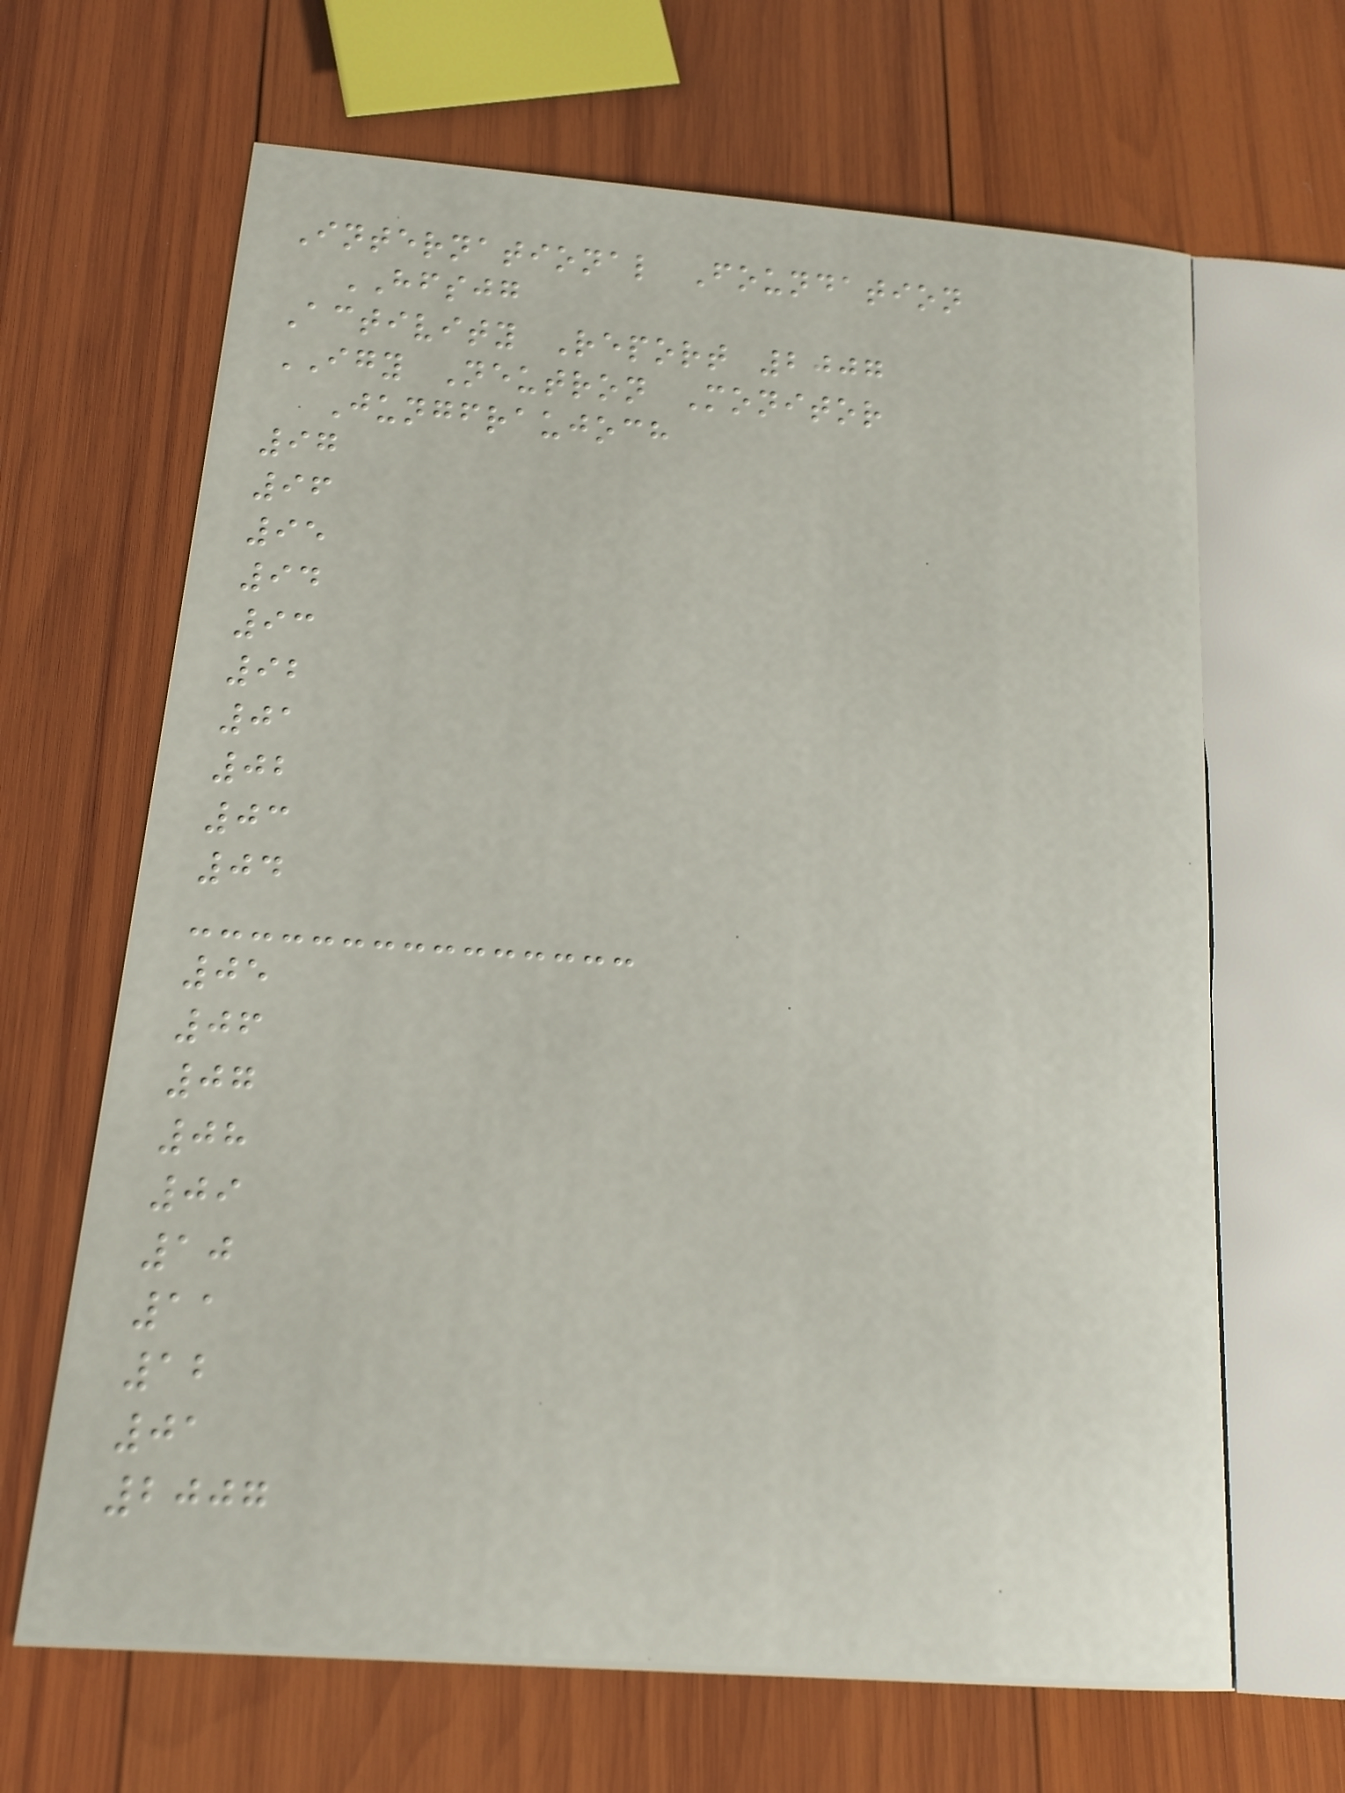International Foundation
HFSJG
Activity Report 2007
IGY Neutron Monitor
Jungfraujoch
97
96
95
94
93
92
01
02
03
04
05
06
07
08
09
10
11
12
01
2007
